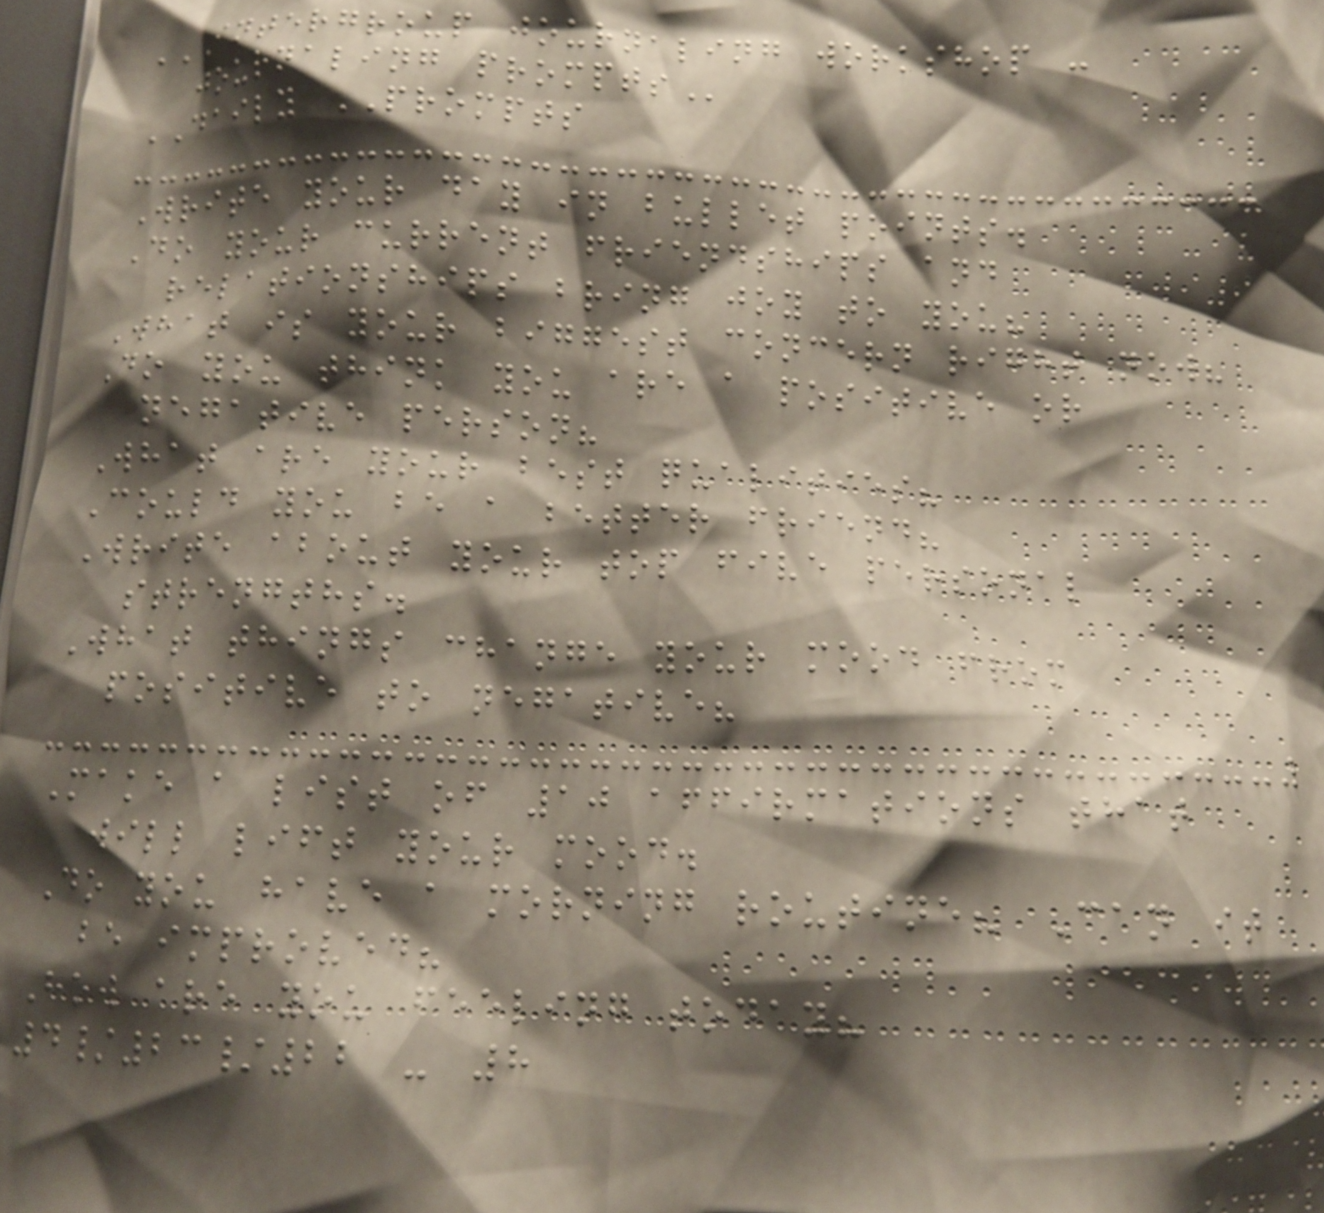INTERGROUP JOURNALING WORKSHOP -
JOURNALING PROMPTS
DAILY PROMPTS
Write your day in bullet points.
Do your current friendships and
relationships bring joy to you?
What is your biggest concern right now?
Do you think you are a positive or
negative person?
What are your best qualities?
Could you be a better friend?
Write about your top five personal
strengths.
What things change your mood from
positive to negative?
Make a list of 10 affirmations that
will lift your mood.
Do you have a morning routine? Can it
be improved?
How are you feeling today?
4/23/22 - 8
